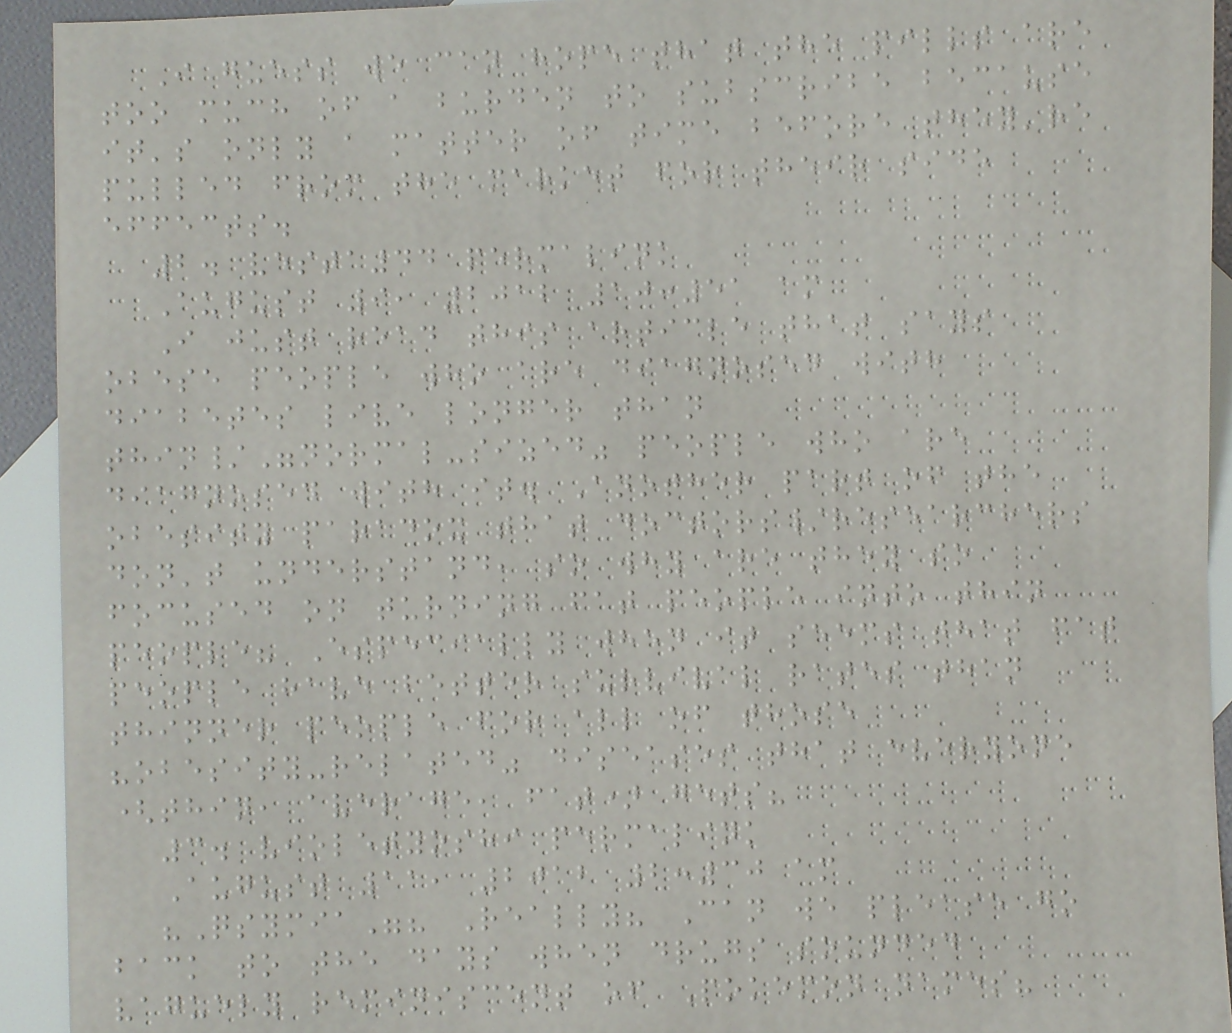I guess we can hope that the pills are
too much of a burden to subscribe because
it's only a matter of time before they're
pulled from the market for their side
effects.
2. vesta44 permalink
August 9, 2012 10:51 am
I just read this article that says
obese people who are diagnosed with
diabetes live longer than
thin/"normal-sized" people who are
diagnosed with it. Another part of the
obesity paradox that doctors/researchers
don't understand, so why are they so
focused on turning fat people into thin
people? Especially when it seems that fat
people have better survival rates than
thinner people for all of those
"obesity-related" diseases that everyone
(thin, average, fat) gets?
3. violetyoshi permalink
August 11, 2012 2:30 am
"Qsymia"? Really? Can we please go
back to the days when drugs sounded
vaguely reminiscent of Pokemon names?
